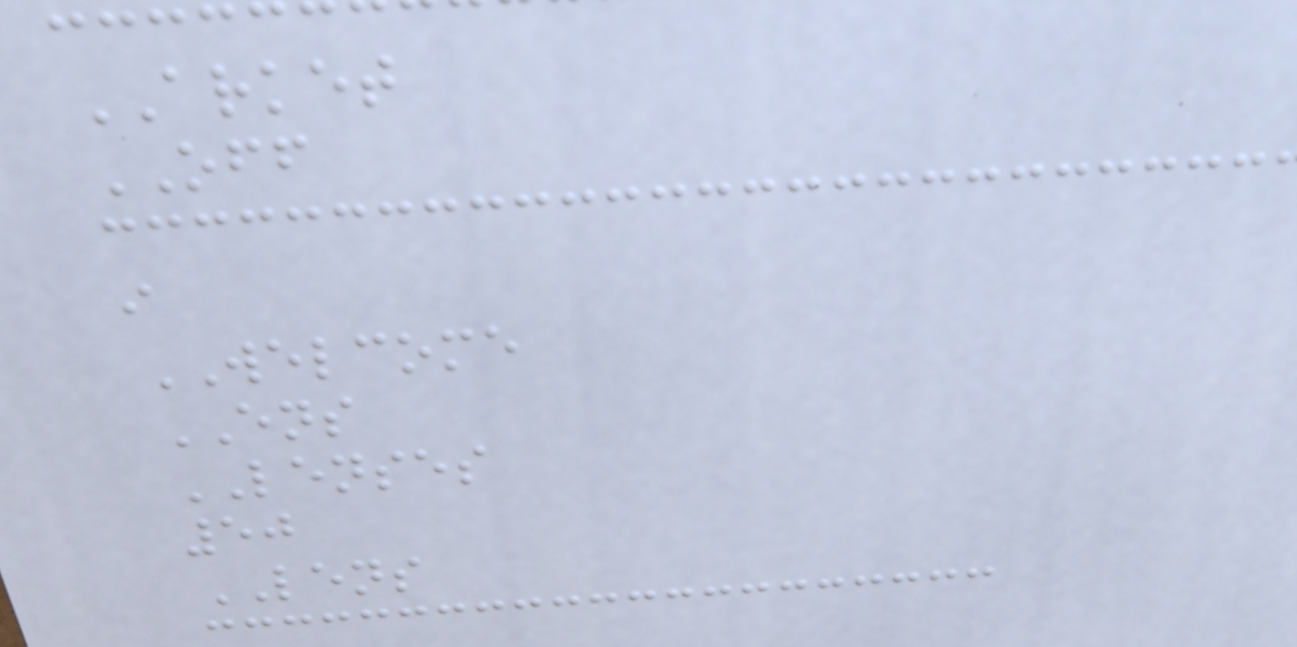ARKET
OFF
i
WELCOME
ENS
LENSES
50
LENS
